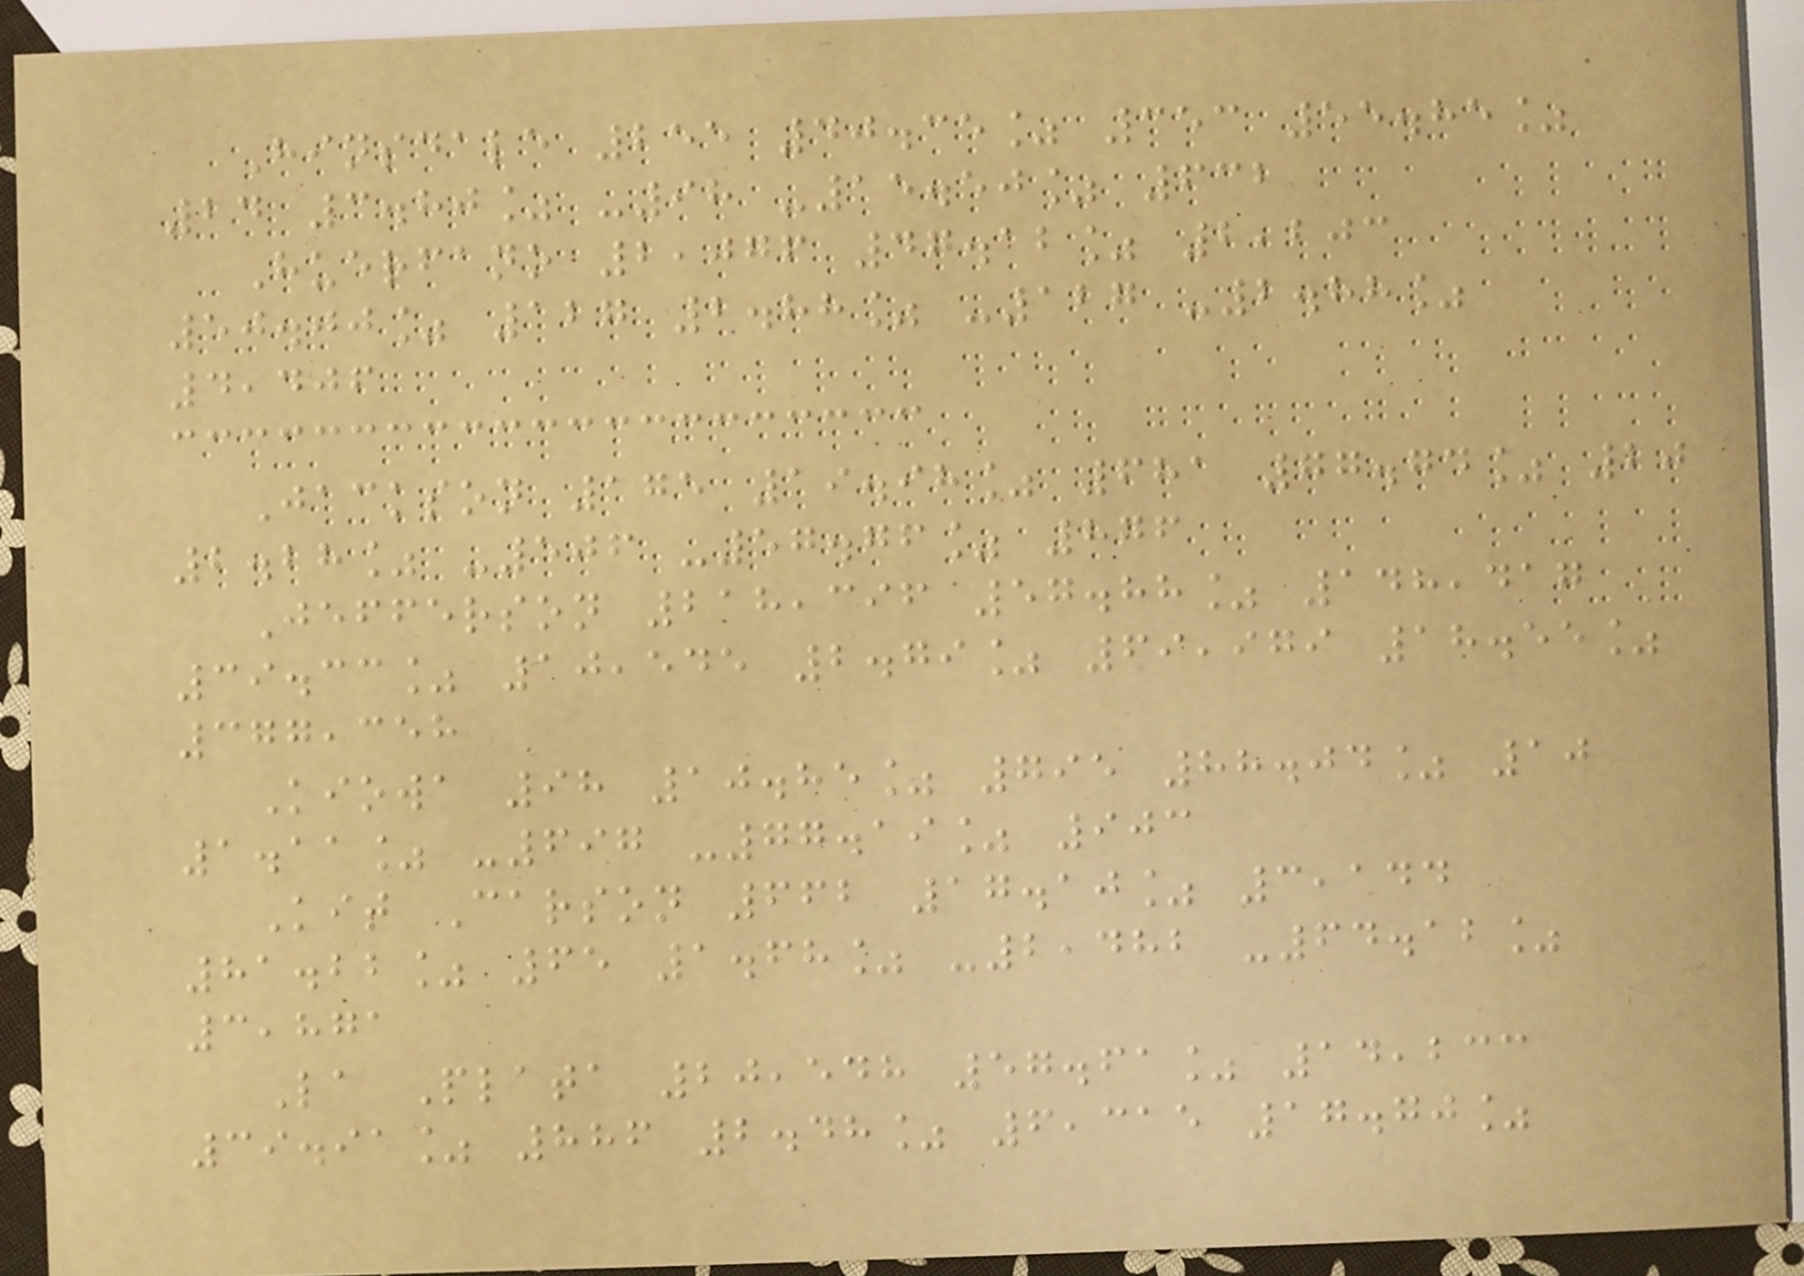Hinsdale 255 40.35% 353 55.85%
24 3.80% -98 -15.50% 632
Huerfano 2,076 47.12% 2,203
50.00% 127 2.88% -127 -2.88%
4,406
Jackson 175 19.98% 681 77.74% 20
2.28% -506 -57.76% 876
Jefferson 218,396 57.88% 148,417
39.33% 10,545 2.79% 69,979 18.55%
377,358
Kiowa 98 10.85% 795 88.04% 10
1.11% -697 -77.19% 903
Kit Carson 662 17.10% 3,144
81.22% 65 1.68% -2,482 -64.12%
3,871
La Plata 20,548 57.61% 14,233
39.91% 886 2.48% 6,315 17.70%
